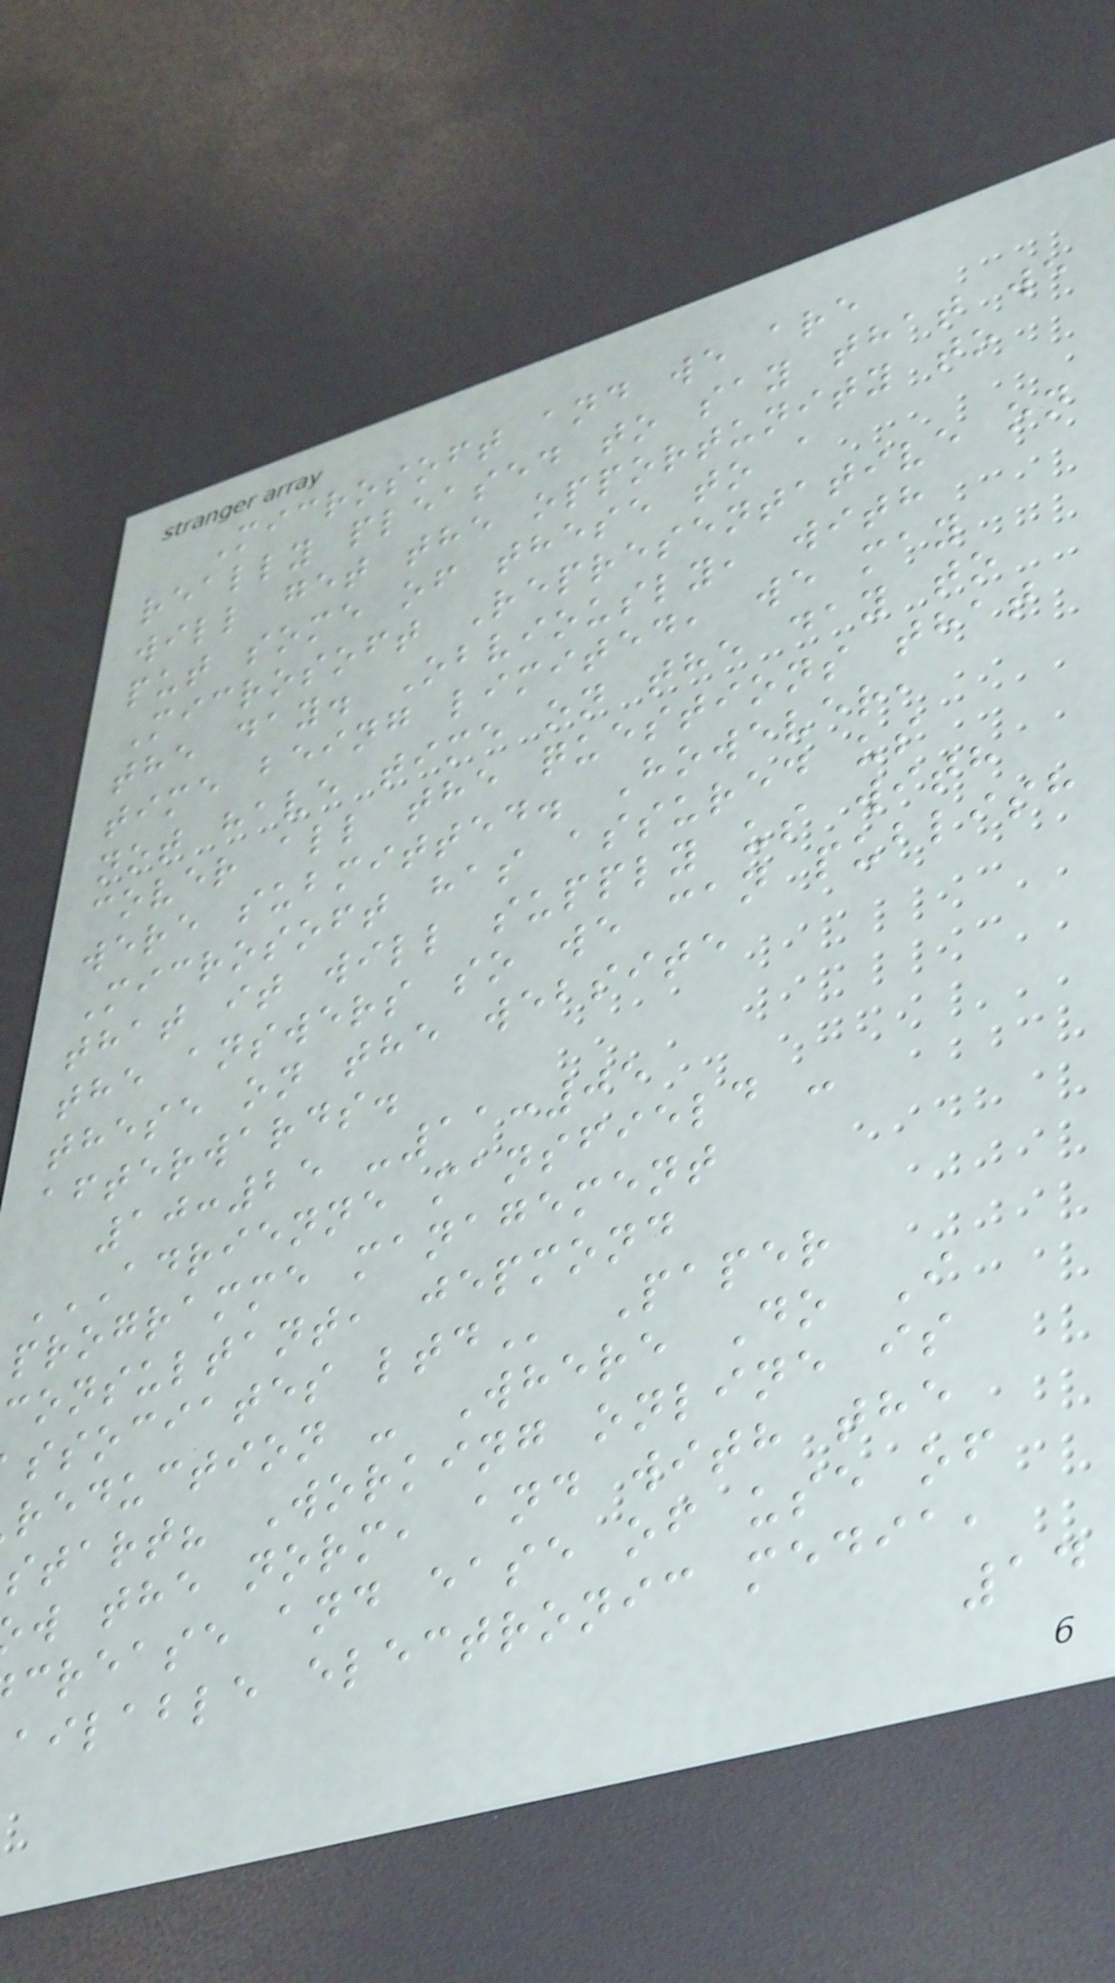Microsoft and we are
really pleased to say that we
will get the opportunity to
put some of these to a
Microsoft Representative on
the day. Obviously, with
time being limited, we may
not have time on the day to
cover all the questions that
were submitted. However,
Microsoft has assured us
that it will supply us with
the answers so we can publish
these on the website
afterwards.
10:25 -11:05
ADRIENNE MANSFIELD -
programme management
consultant, jepmond
ssociates
reduction - Where Do I
start? Working online is
w the norm, and with the
crease and ease of use of
ailable electronic media,
14
